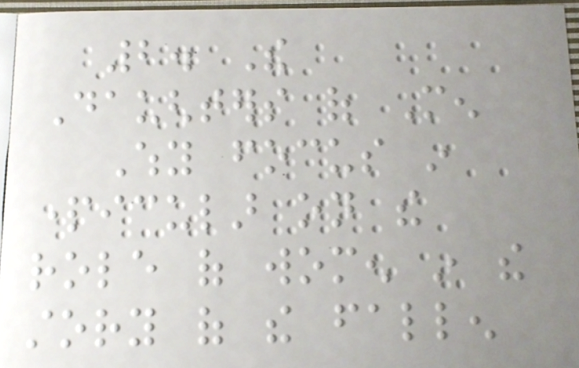2. The
Daughters of Men
Why focus in
particular on the
role of women in the
story of the fallen
